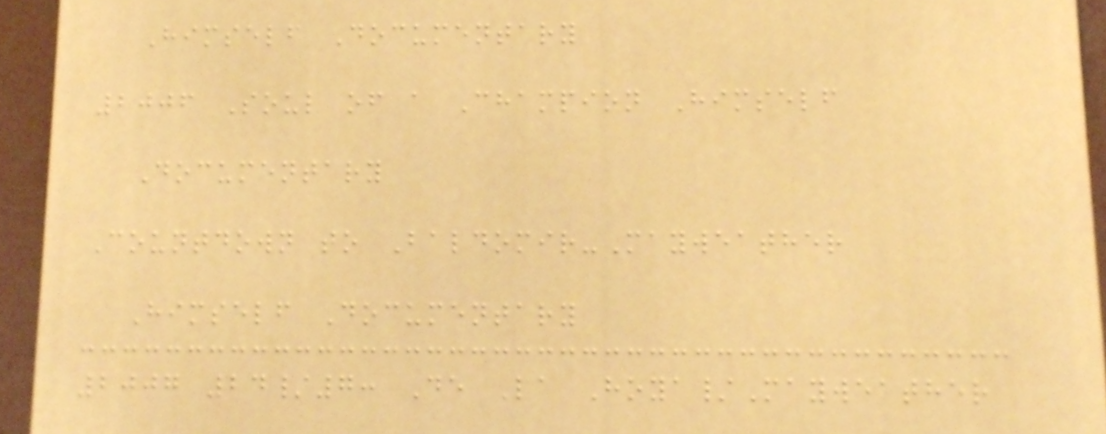Himself Documentary
2006 Soul of a Champion Himself
Documentary
Countdown to Baldomir-Mayweather
Himself Documentary
2007 24/7: De La Hoya/Mayweather
